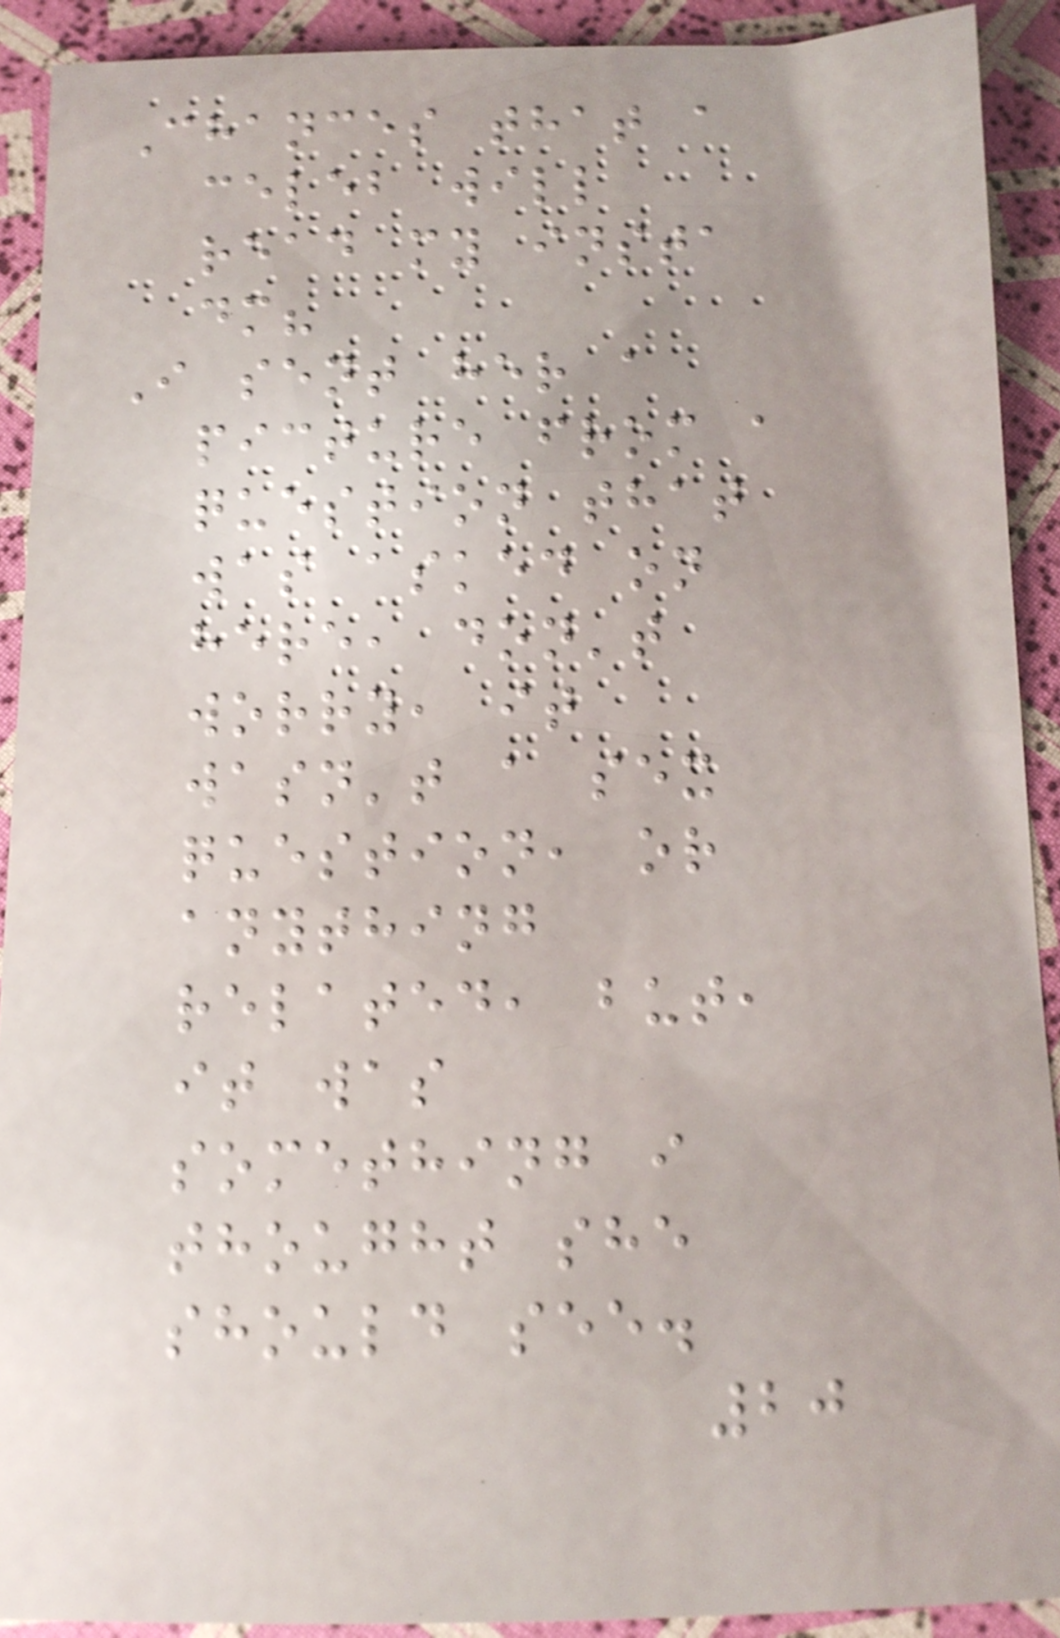Chances that a
celeb will
read my insta
dm?
I sent her a
picture from a
question that
was asked on
here, don't
worry, it
wasn't a sex
question, or
anything
related, but,
it was
something i
thought she
should see.
20
